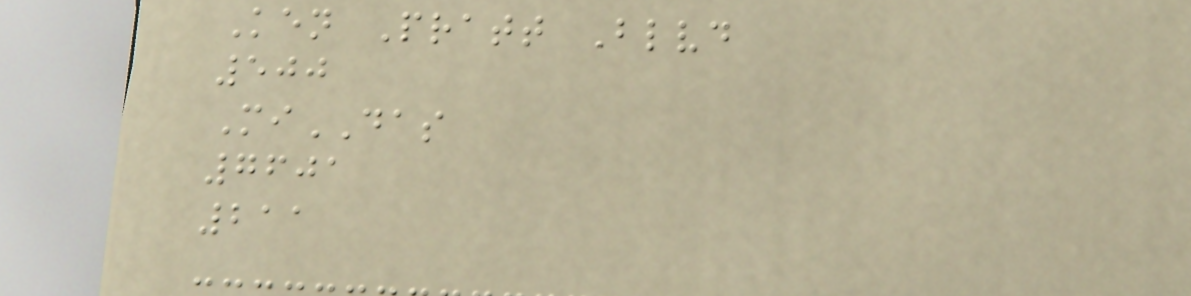Ken Pratt Blvd
500
MiDAS
7601
211
